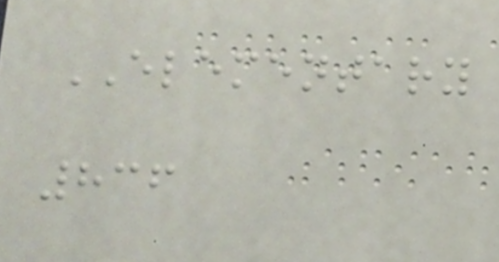ELEMENTARY
836
